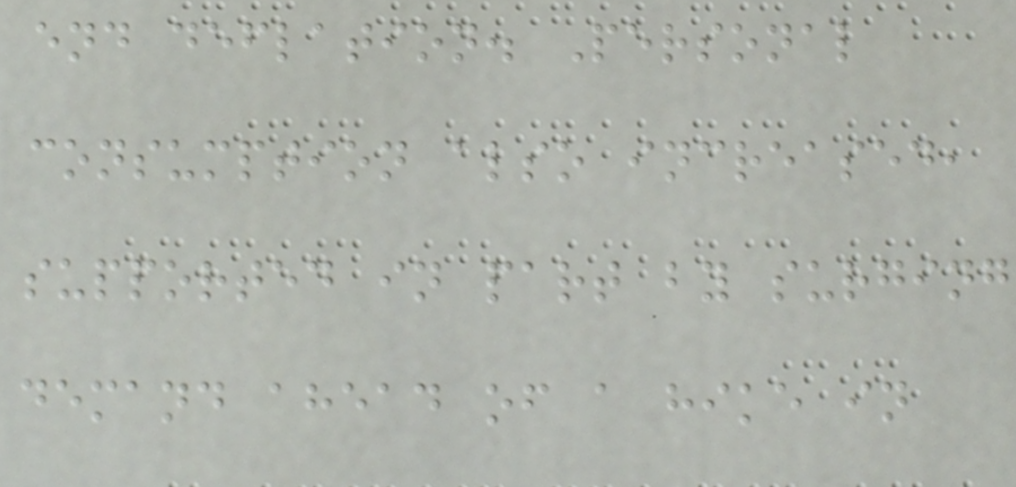end deflation. Personal
consumption also increased,
supported in part by surging
demand ahead of a hike in
